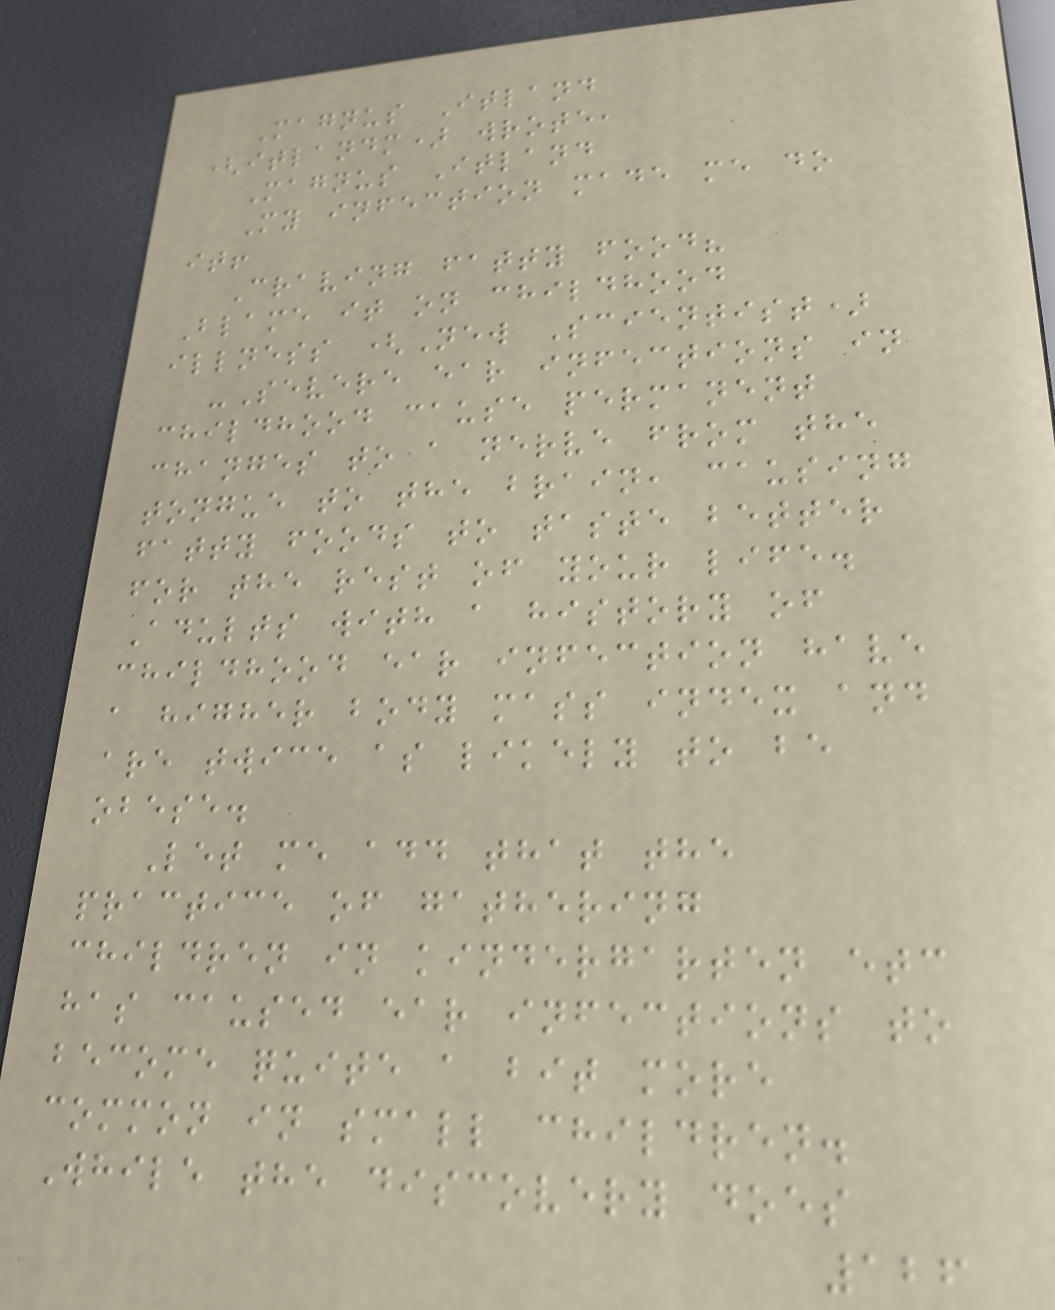Magnus Itland
(itlandm) wrote,
Magnus Itland
My infection made me do
it!
Craving fatty food?
Blame it on childhood
illness (New Scientist)
-Severe ear infections in
childhood cause permanent
changes to a nerve from the
tongue to the brain, causing
fatty foods to taste better
for the rest of your life.
Adults with a history of
childhood ear infection have
a higher body mass index and
are twice as likely to be
obese.
Let me add that the
practice of gathering
children in kindergarten etc
has caused ear infections to
become quite a bit more
common in small children.
While the discovery does
126
